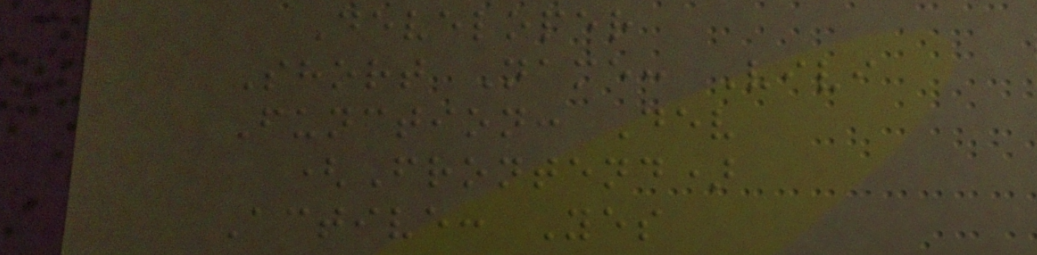Developer
Short Name: Vivi
Function: Dev
(Frontend)
Active: Yes
